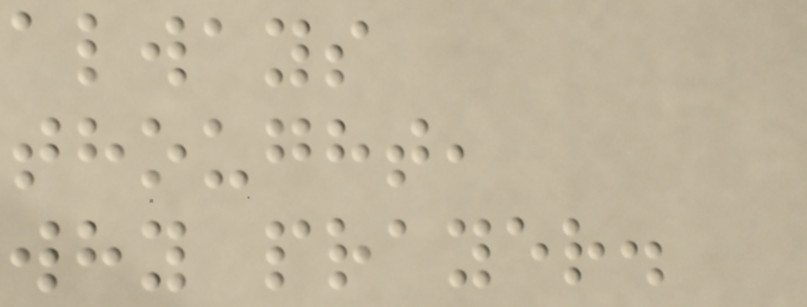always
thought,
why prayer.
